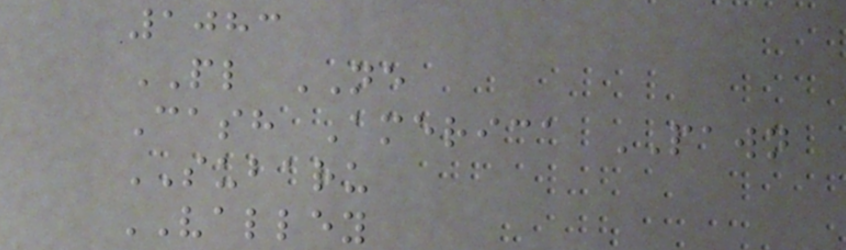1083
PL NE
Cash America PAWN
SUBARU
VALLEY
